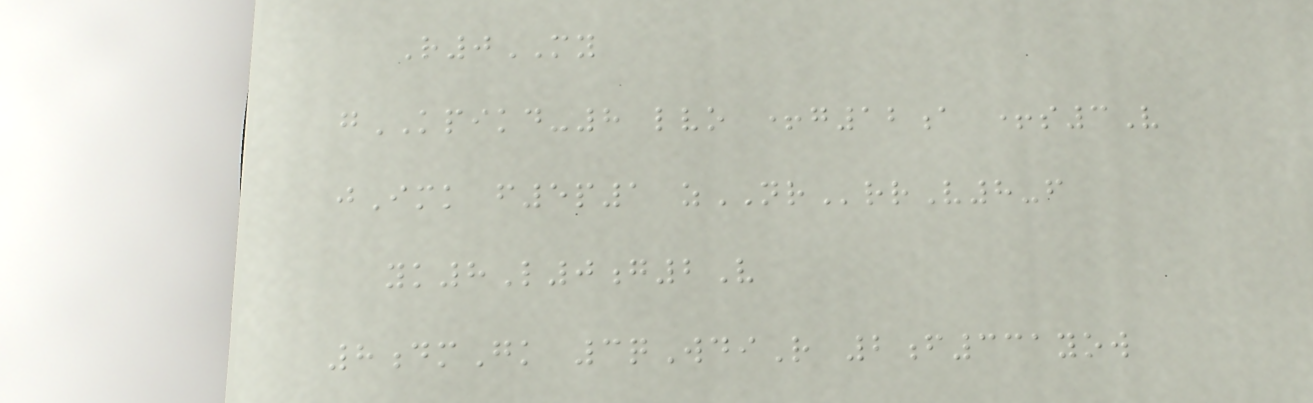R0MY
gKPIKD-8 lvo +g12a +s3V
jImk f5p1 zNRrrV8-f
yk8L0g2V
8dmGk 3qWdiR 2f331yow
